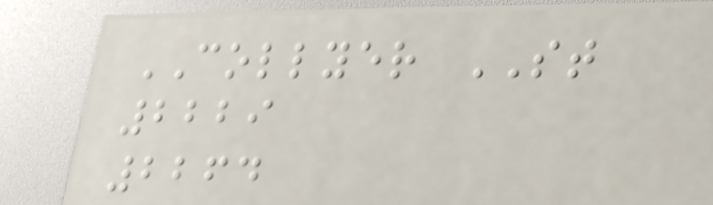COLLYER ST
2229
2264
